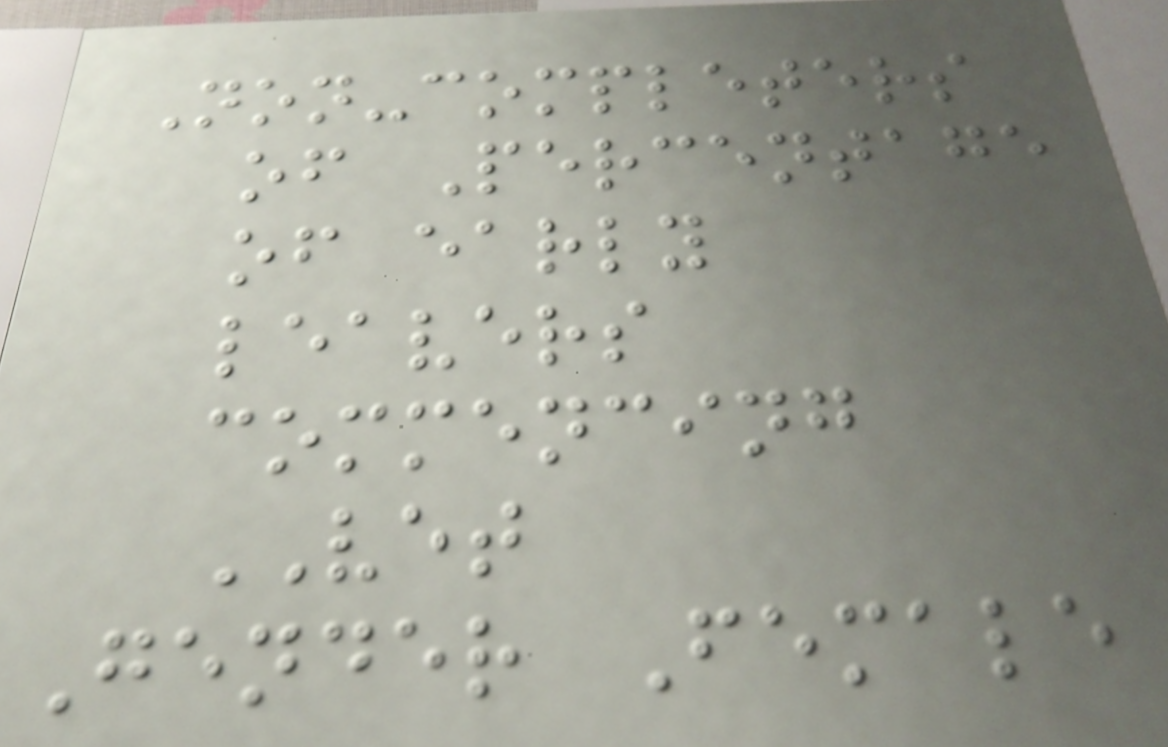Non-completers
of Percentage
of early
leavers
commencing
VET
Gender Female
